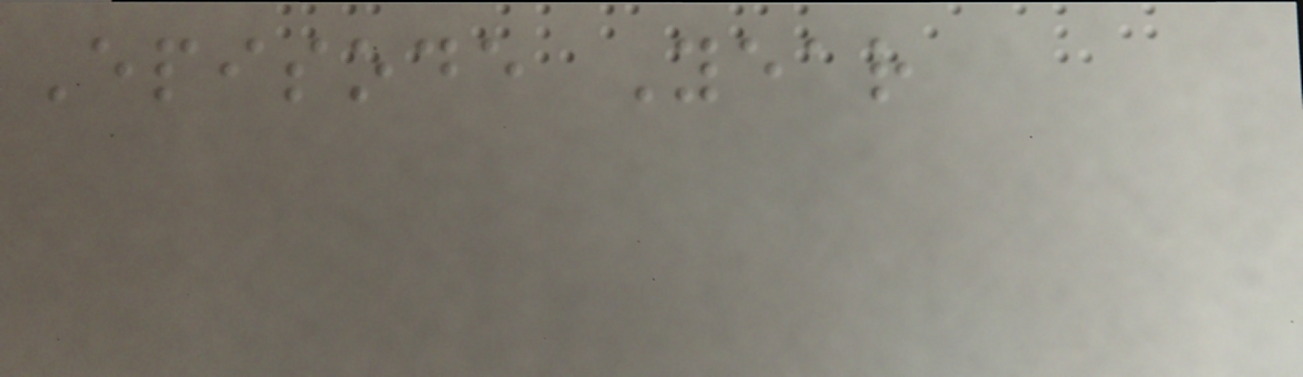Episode Year
